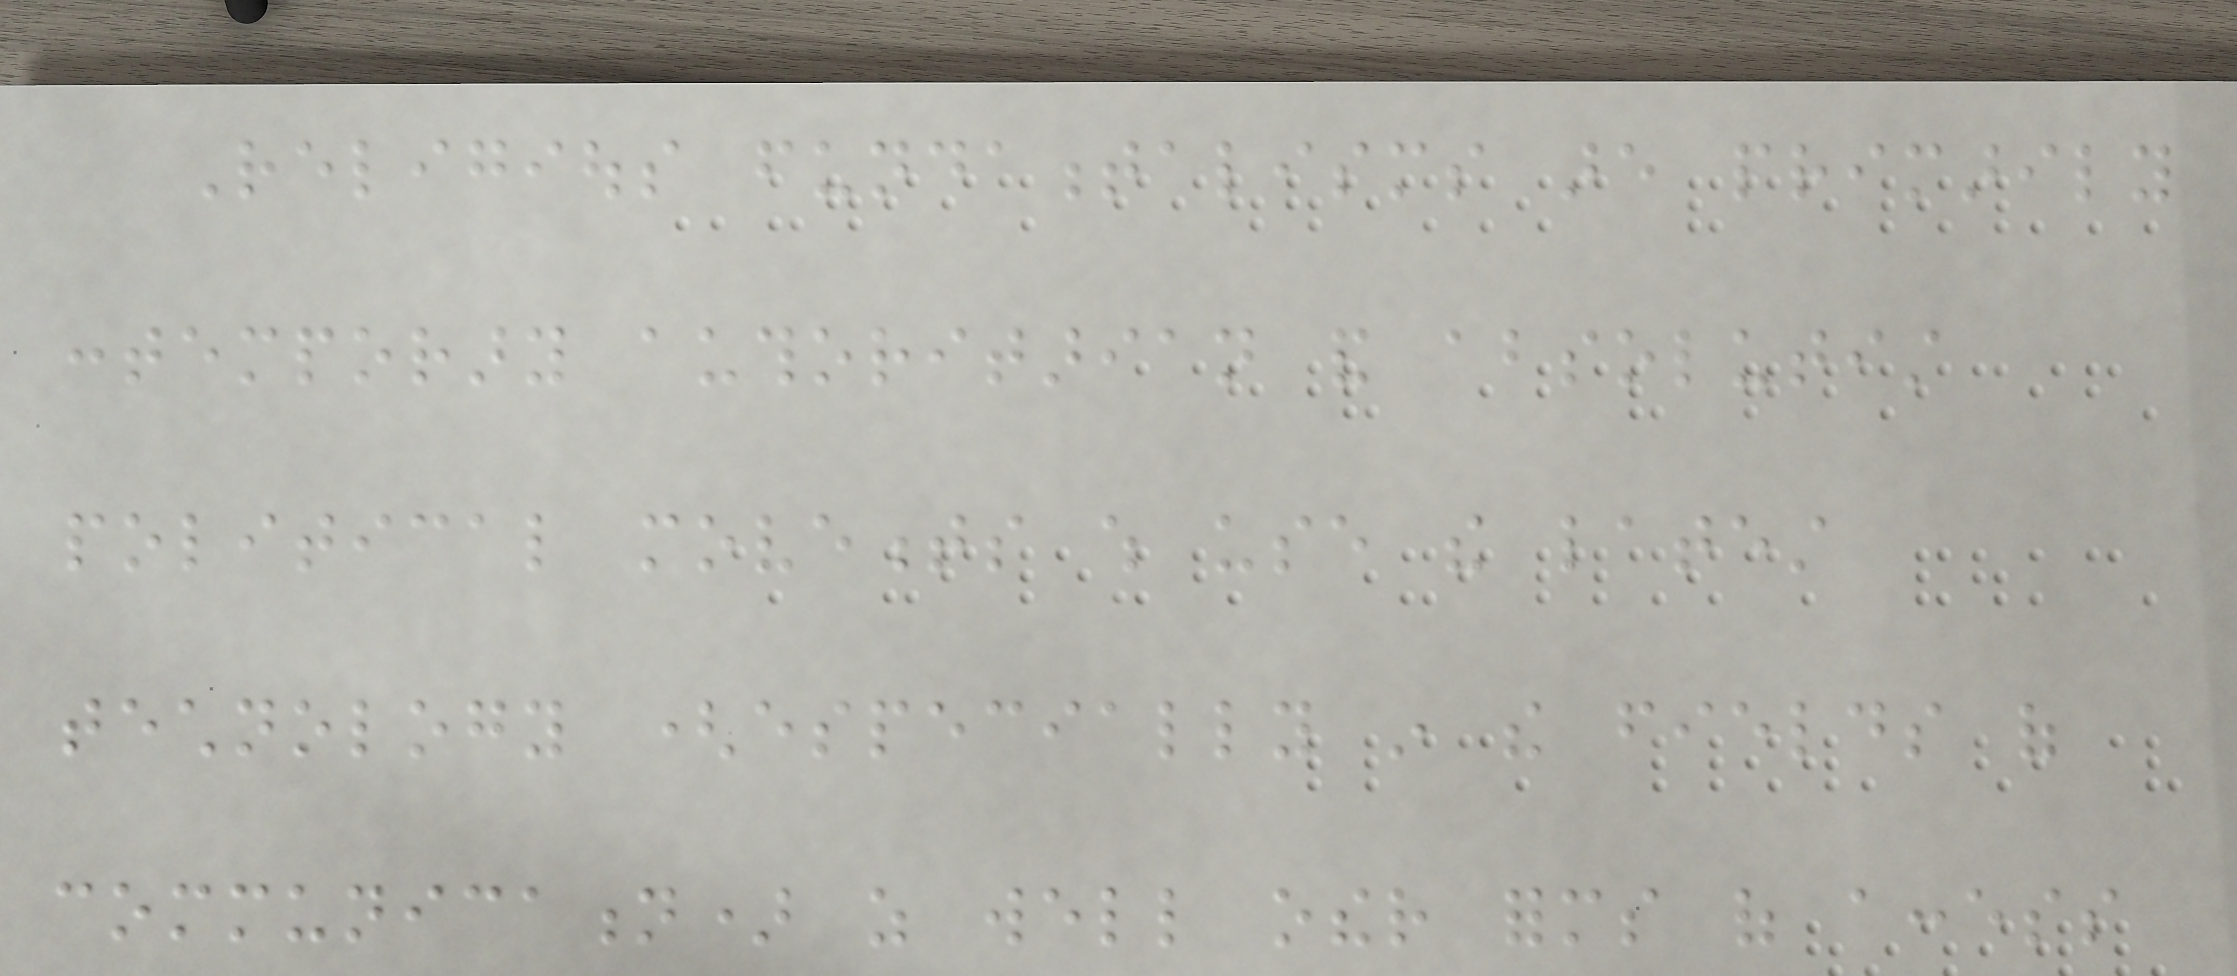Religious fundamentalisms are primarily
contemporary authoritarian and absolutist
political movements which use the latest
technology (especially in the fields of
communication) as well other forms of access
